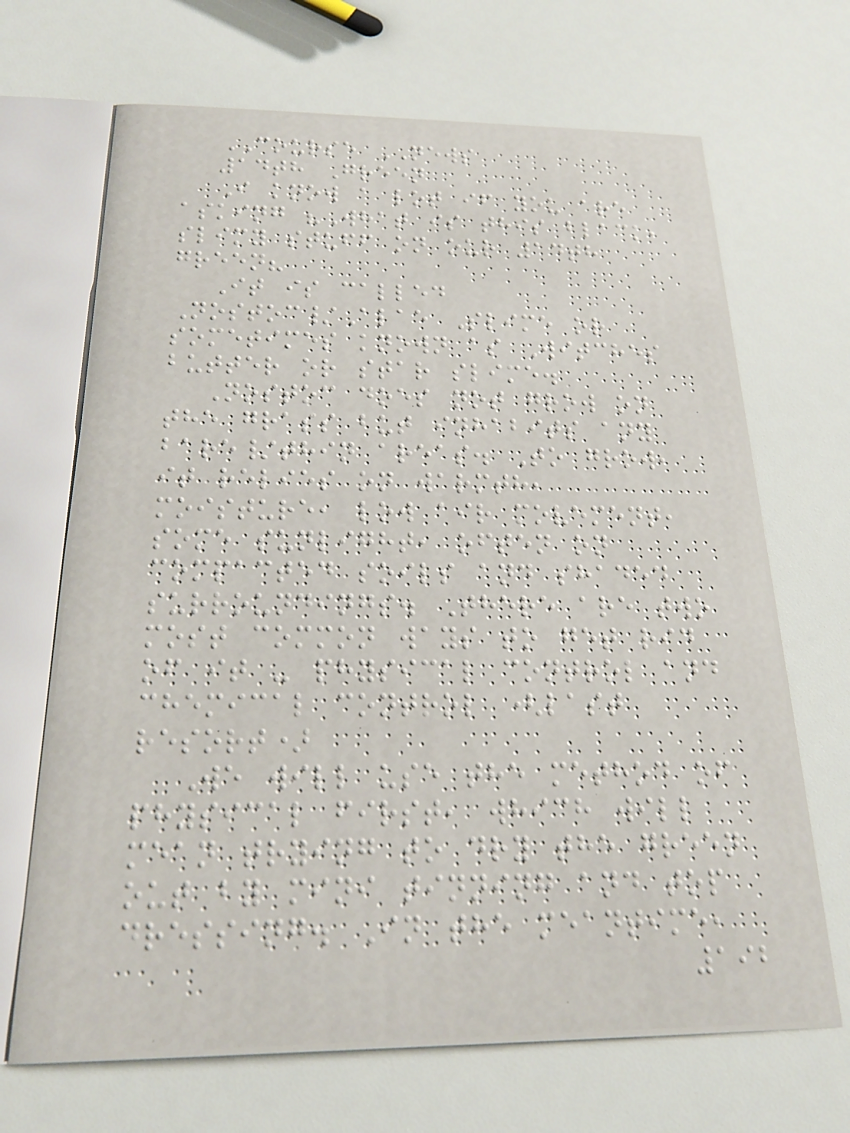COURSE NEWS
14th Green
I know a lot if you are
asking "What is this black,
slimy stuff on our 14th
green?
It is called
Nostoc/Alae Slime or
sometimes known as Witches
butter or star slime.
Nostoc does not grow on
the grass but inhabits any
bare/thin areas. To grow,
it relies on warmth,
moisture, low air movement,
some sunlight, often on
compacted soils and shaded
surroundings. There are two
most common ways to get rid
of it - physical control and
chemical control (last
resort)
We will use the method of
physical first, which will
mean trying to dry the green
out by mini tinning and top
dressing. In the meantime,
192
